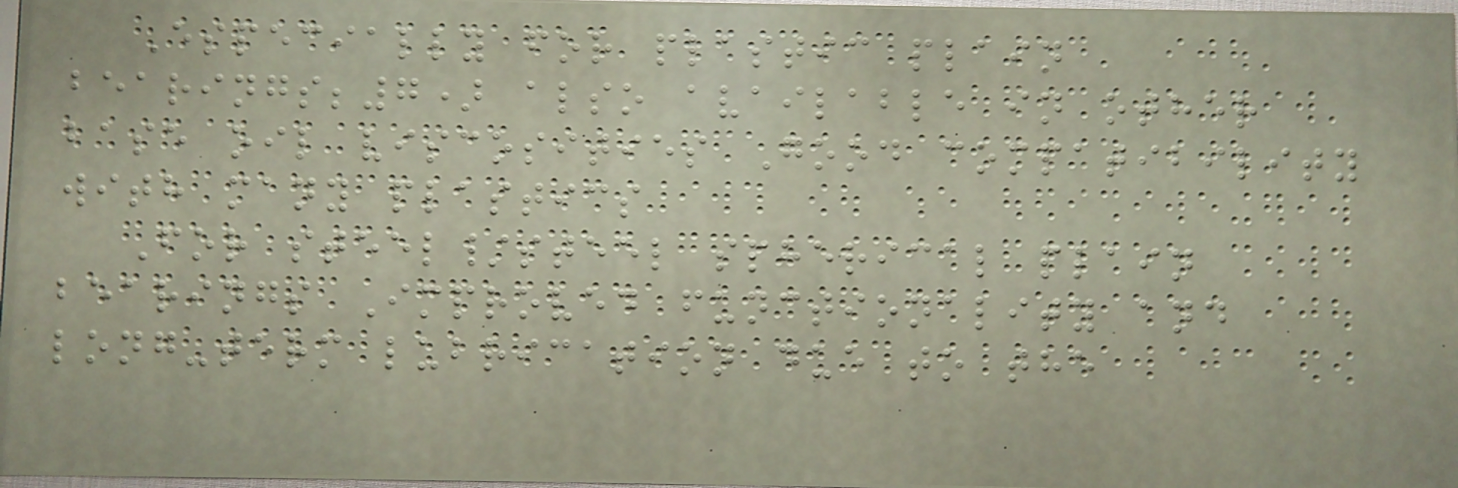Especially for plastic plain
bearings;7) also available in other
base oil viscosities Good compatibility
with many plastics
For steel/steel spherical plain
bearings Improved functionality and
long-term lubrication due to the
